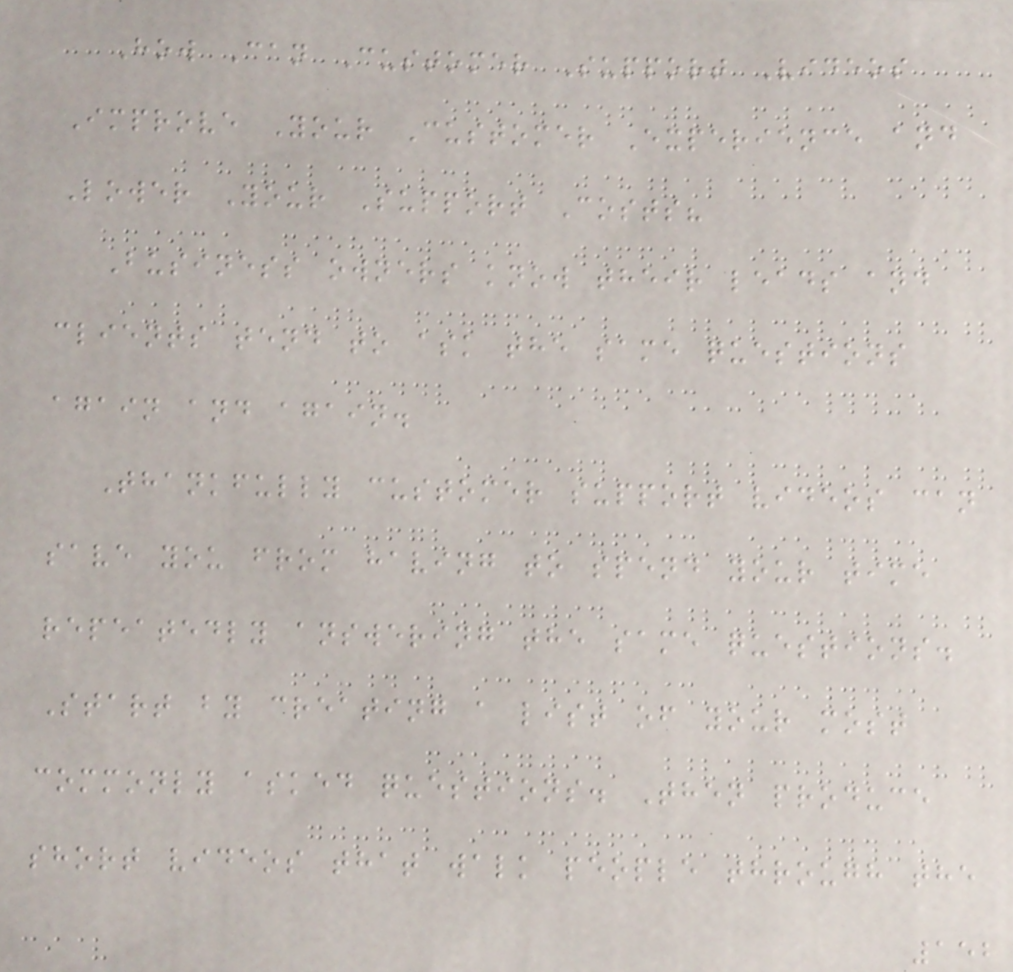How Can Customer Support Videos
Improve Your Customer Experience and
Lower Your Support Costs?
Business owners know their leads and
clients tend to ask the same questions
again and again.
Thankfully customer support videos can
save you from having to spend your time
repeatedly answering the same questions.
Start by creating a list of your most
commonly asked questions. Then produce
short videos that walk people through the
152
